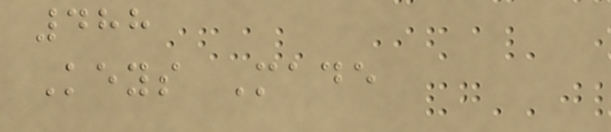488
Keys Made
